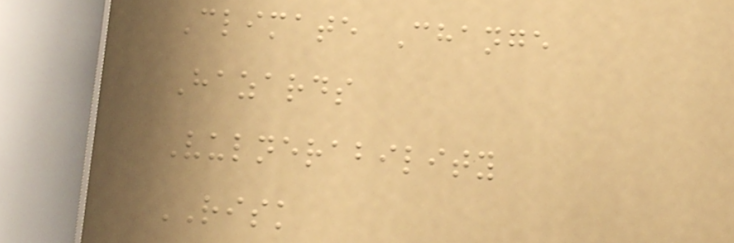Climate Change
Hazards
Vulnerability
RISK
